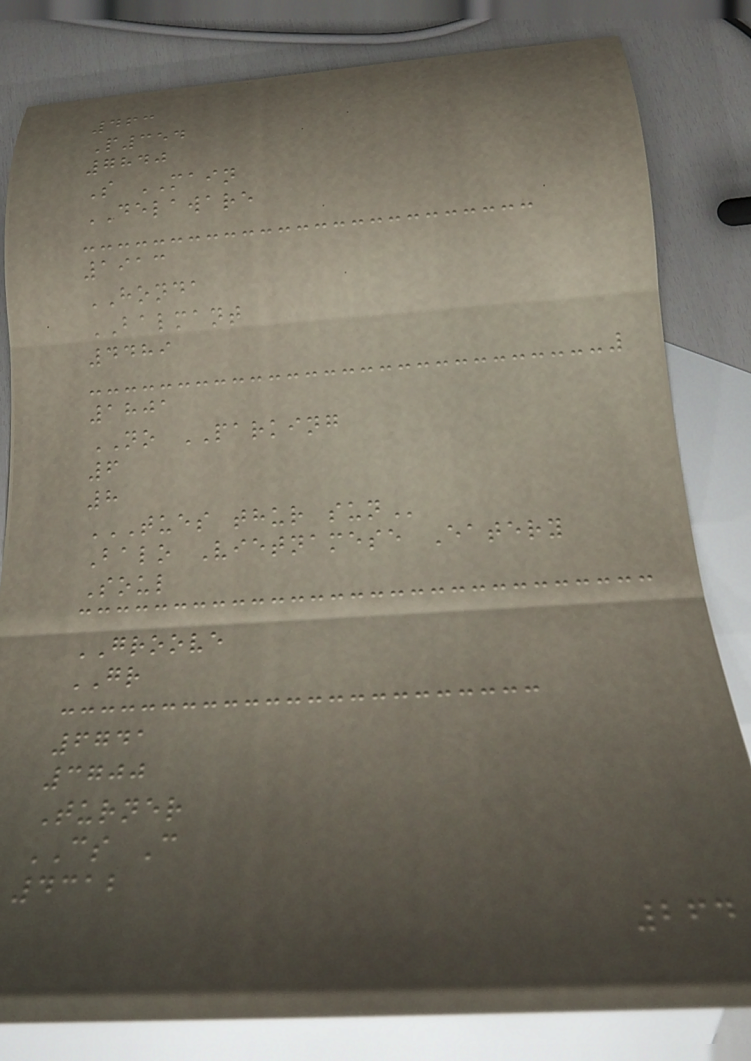463
P354
7840
S MAIN
DELAWARE
1913
HONDA
BALMANT
4489
1801
NO PARKING
6
8
TUES THUR SUN
Balo Vietnamese Eatery
Soul
GROOVE
GR
6741
3700
Turner
CS C
4312
264
